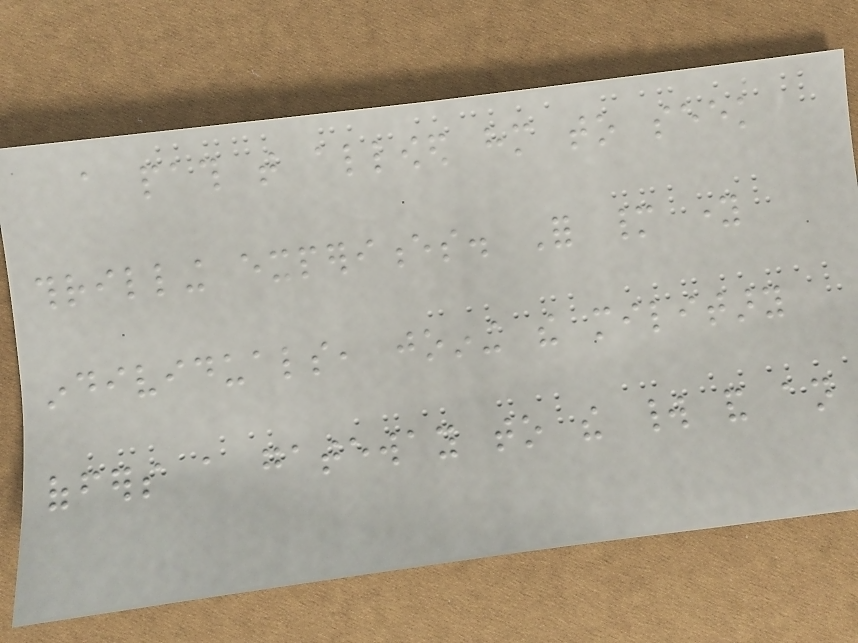a path that allowed him to seek
thrilling experiences. For many young
individuals, joining the military
offers a gateway to the world and an
